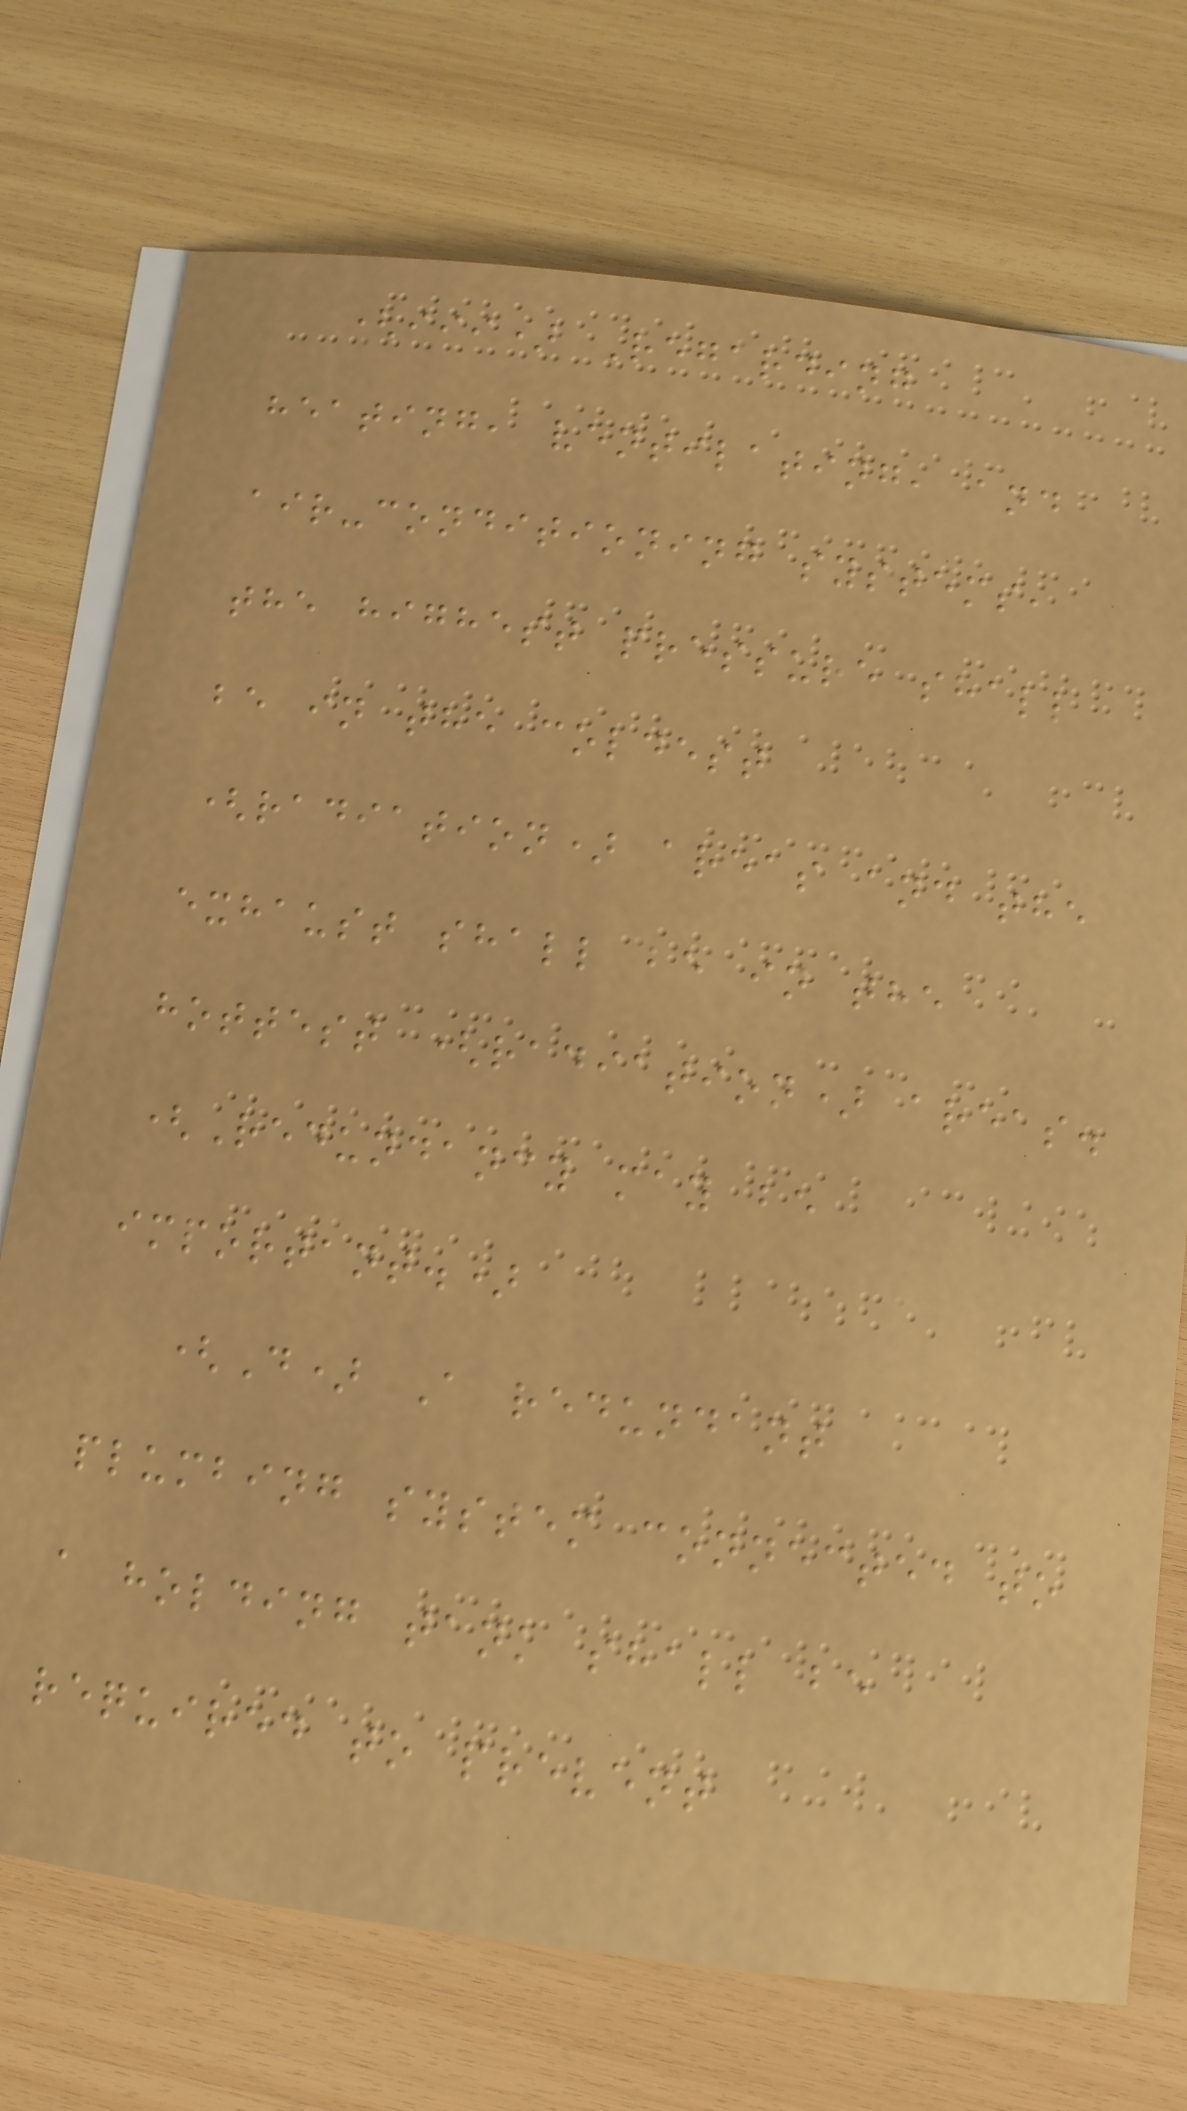(iii) Regarding
heating, ventilating, and
air-conditioning systems,
the highest pressure shall
be in the coldest
(radiation) areas and the
exhaust shall be in the
hottest (radiation) areas.
(Redundancy may be
important.)
(D) A redundant
plumbing system connected to
a holding tank shall be
required to prevent
